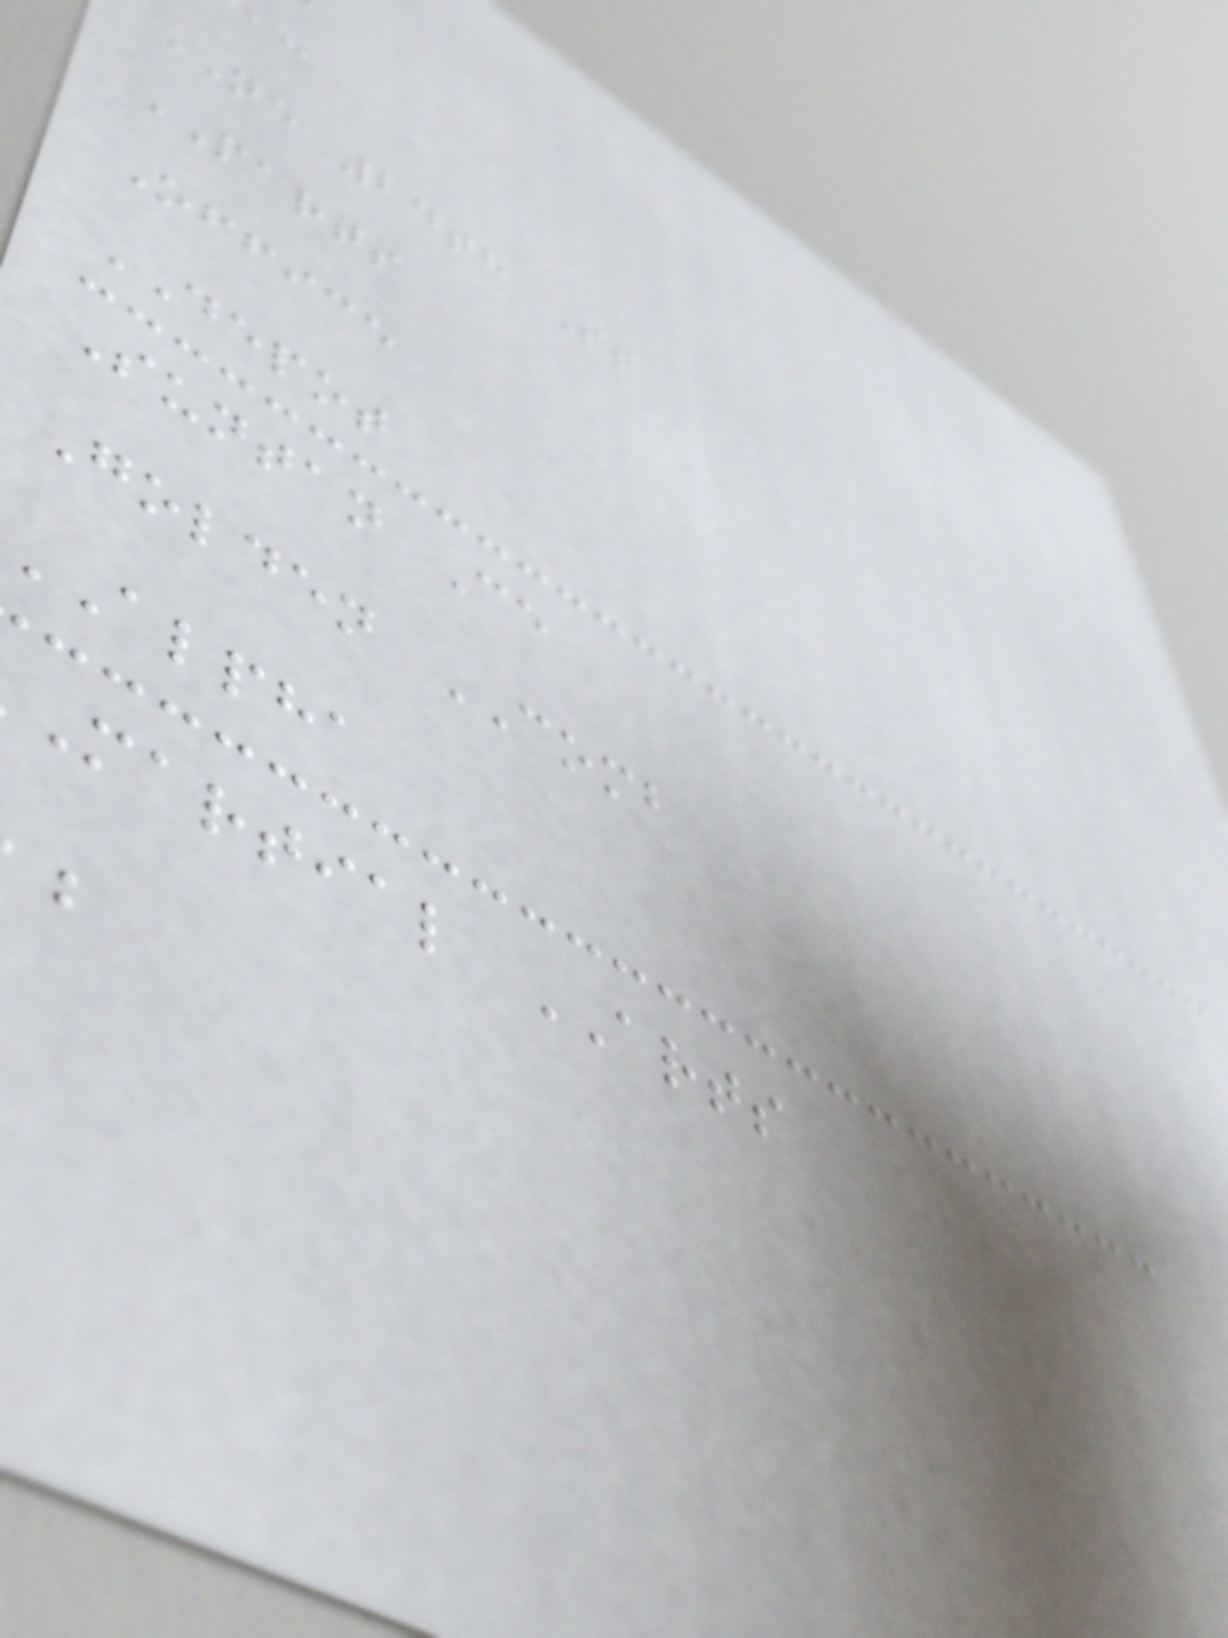NE 24th St
PARTS
Office
DEPOT
Suntan Ce
Golden COMB
alpha
martial ARTS
